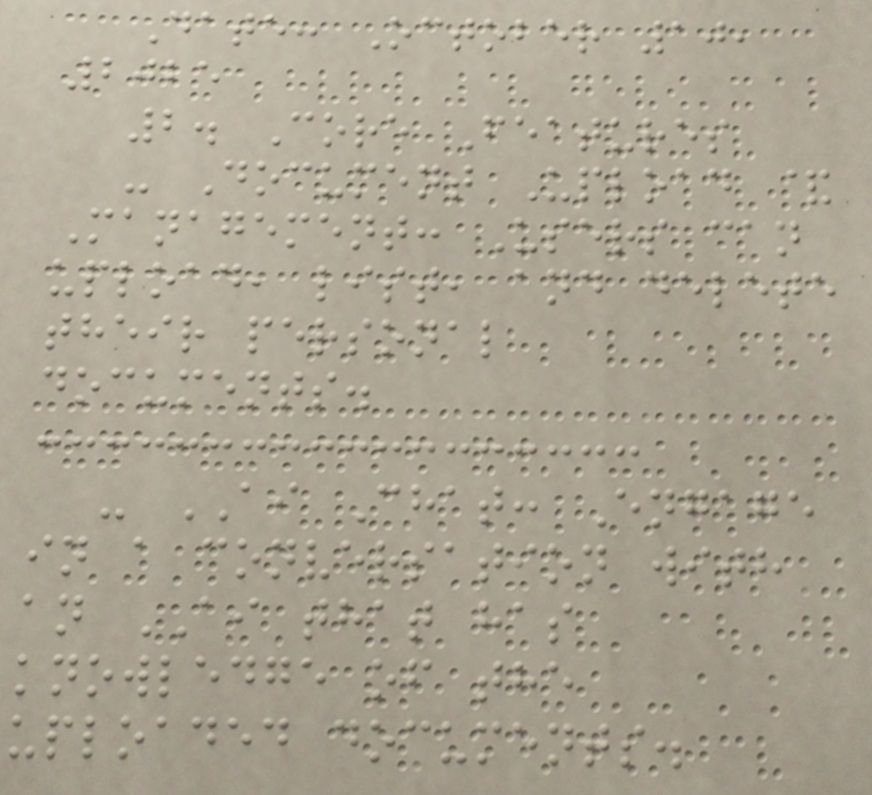Date: October 10,
2025
2. Core Features
- Document Upload &
Management: Users can
upload, list, and delete
their personal
documents.
- AI Chat: Engage
in a conversation with
an AI that has
knowledge of the
uploaded documents.
